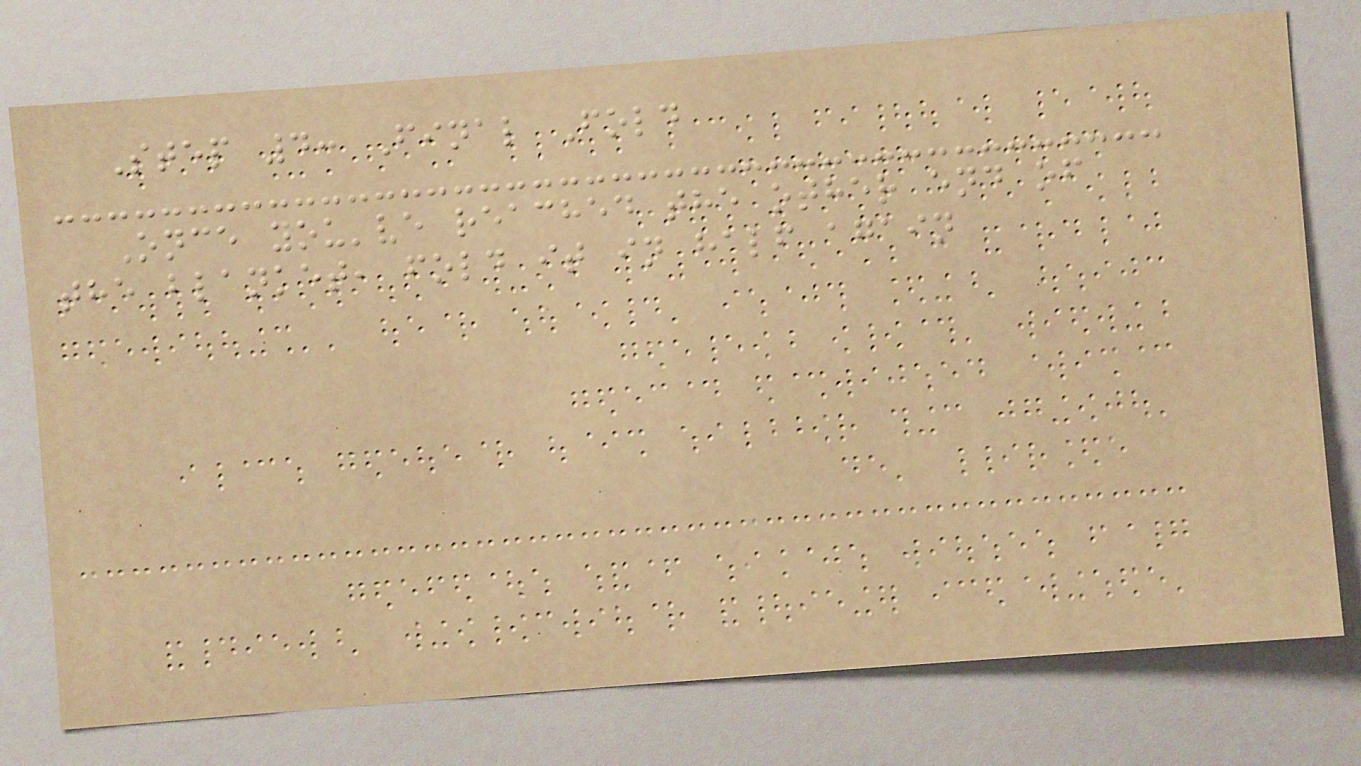Step 4: Final Fold
Once you've reached the other end of
the blanket, fold it in half again
